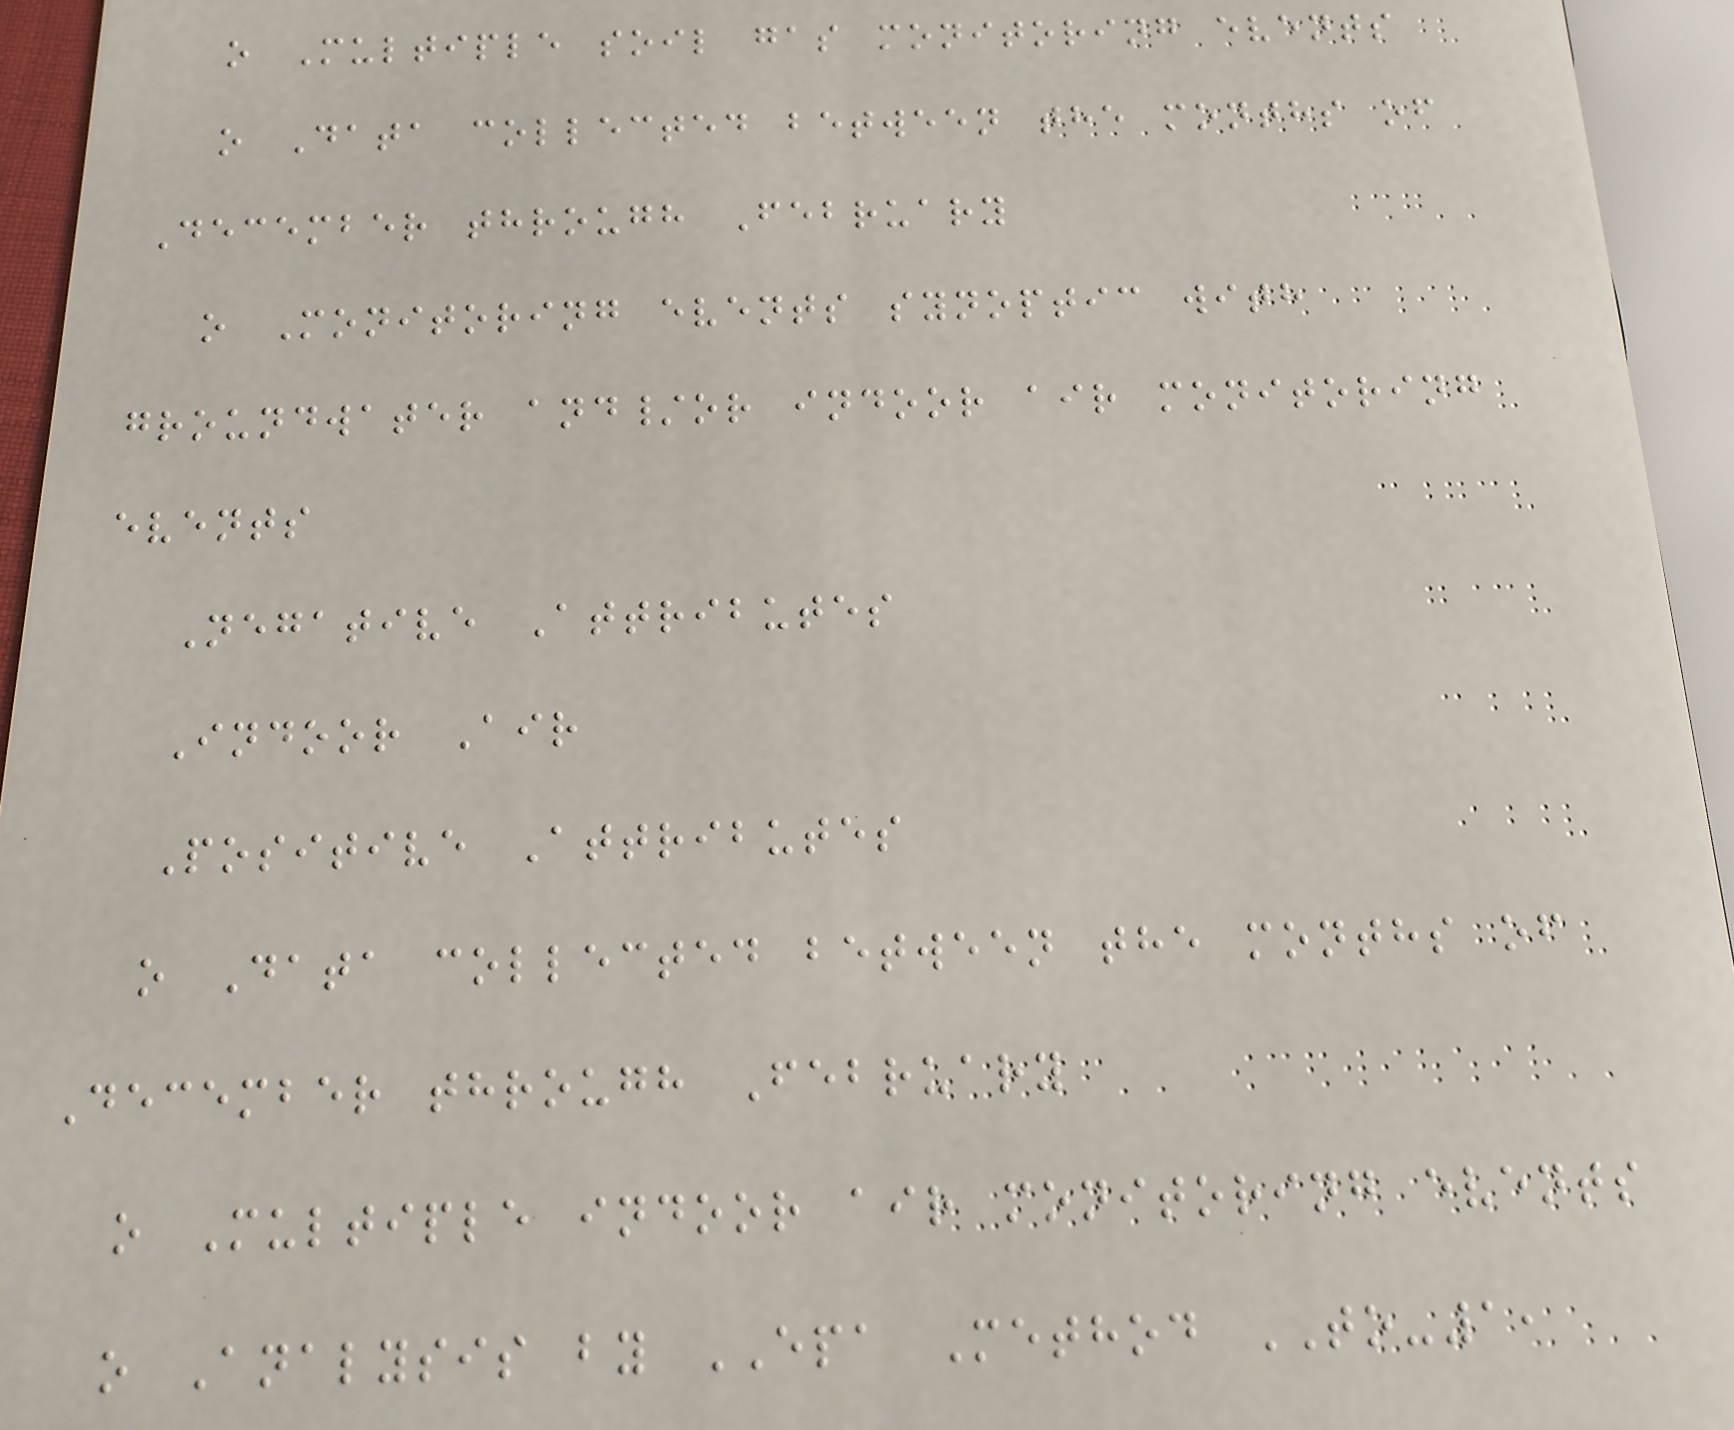o Multiple soil gas monitoring events
o Data collected between the months of
December through February
o Monitoring events synoptic with
groundwater and/or indoor air monitoring
events
Negative Attributes
Indoor Air
Positive Attributes
o Data collected between the months of
December through February
o Multiple indoor air monitoring events
o Analysis by EPA Method TO-1,
